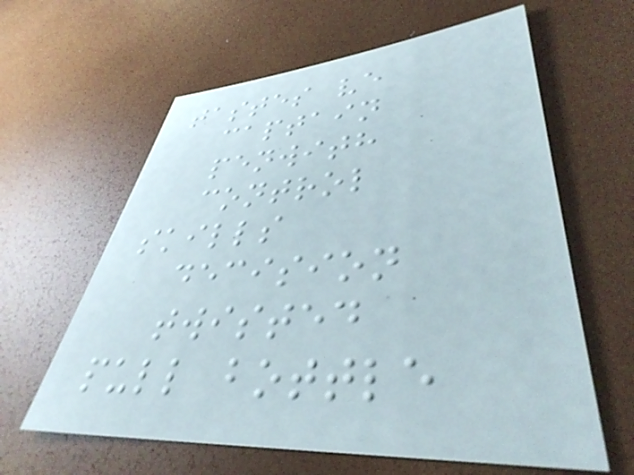tastes ve
captain
penwith
control
skills
decision
twisted
pull bottle
